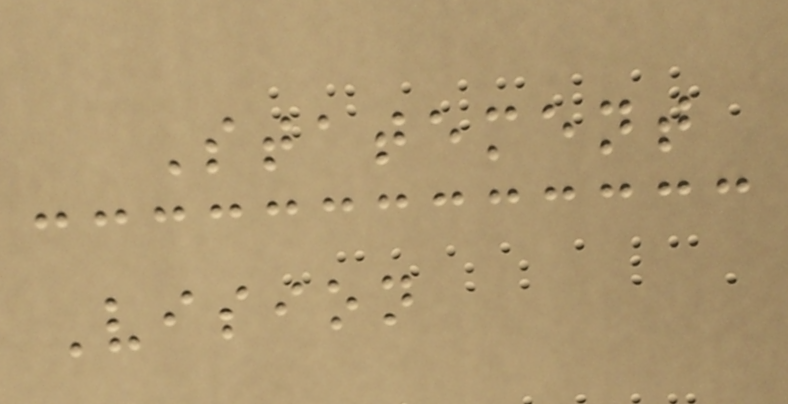Statement
Vision
